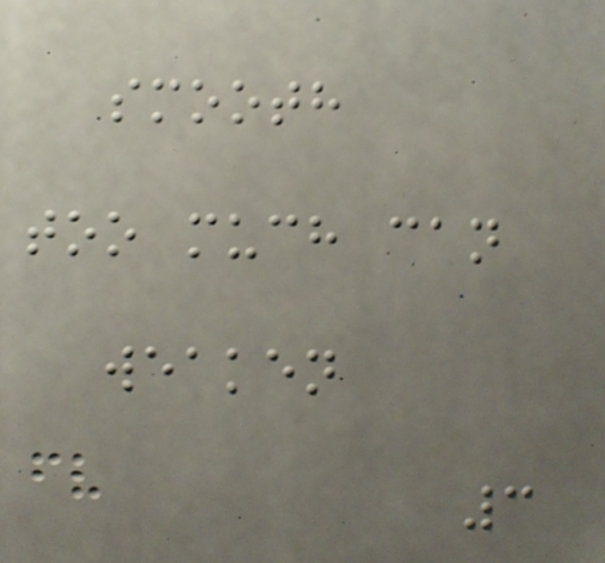smooth
too much can
weaken
3
